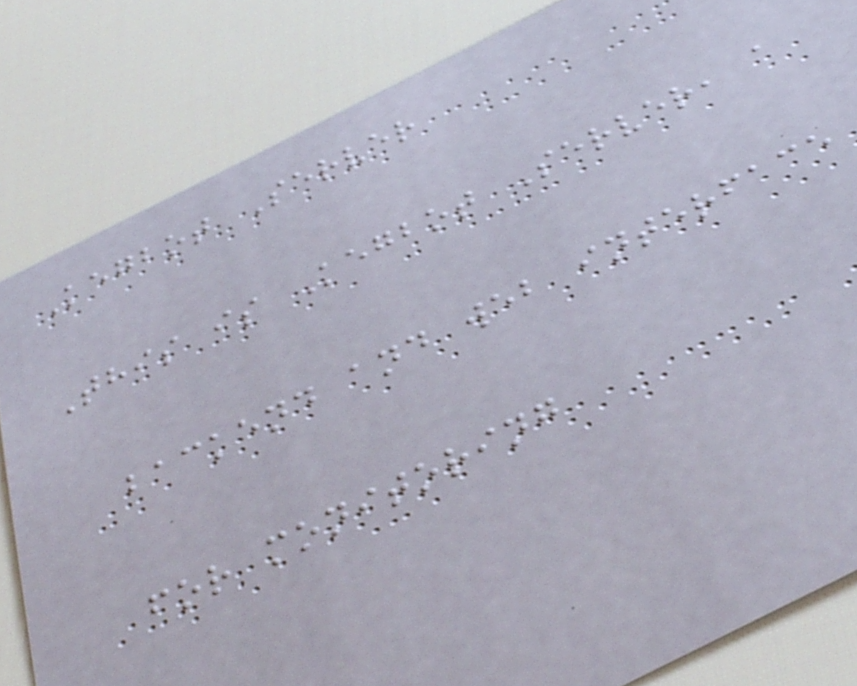Kegbot Server
This is Kegbot Server, a
backend and web interface
for monitoring
